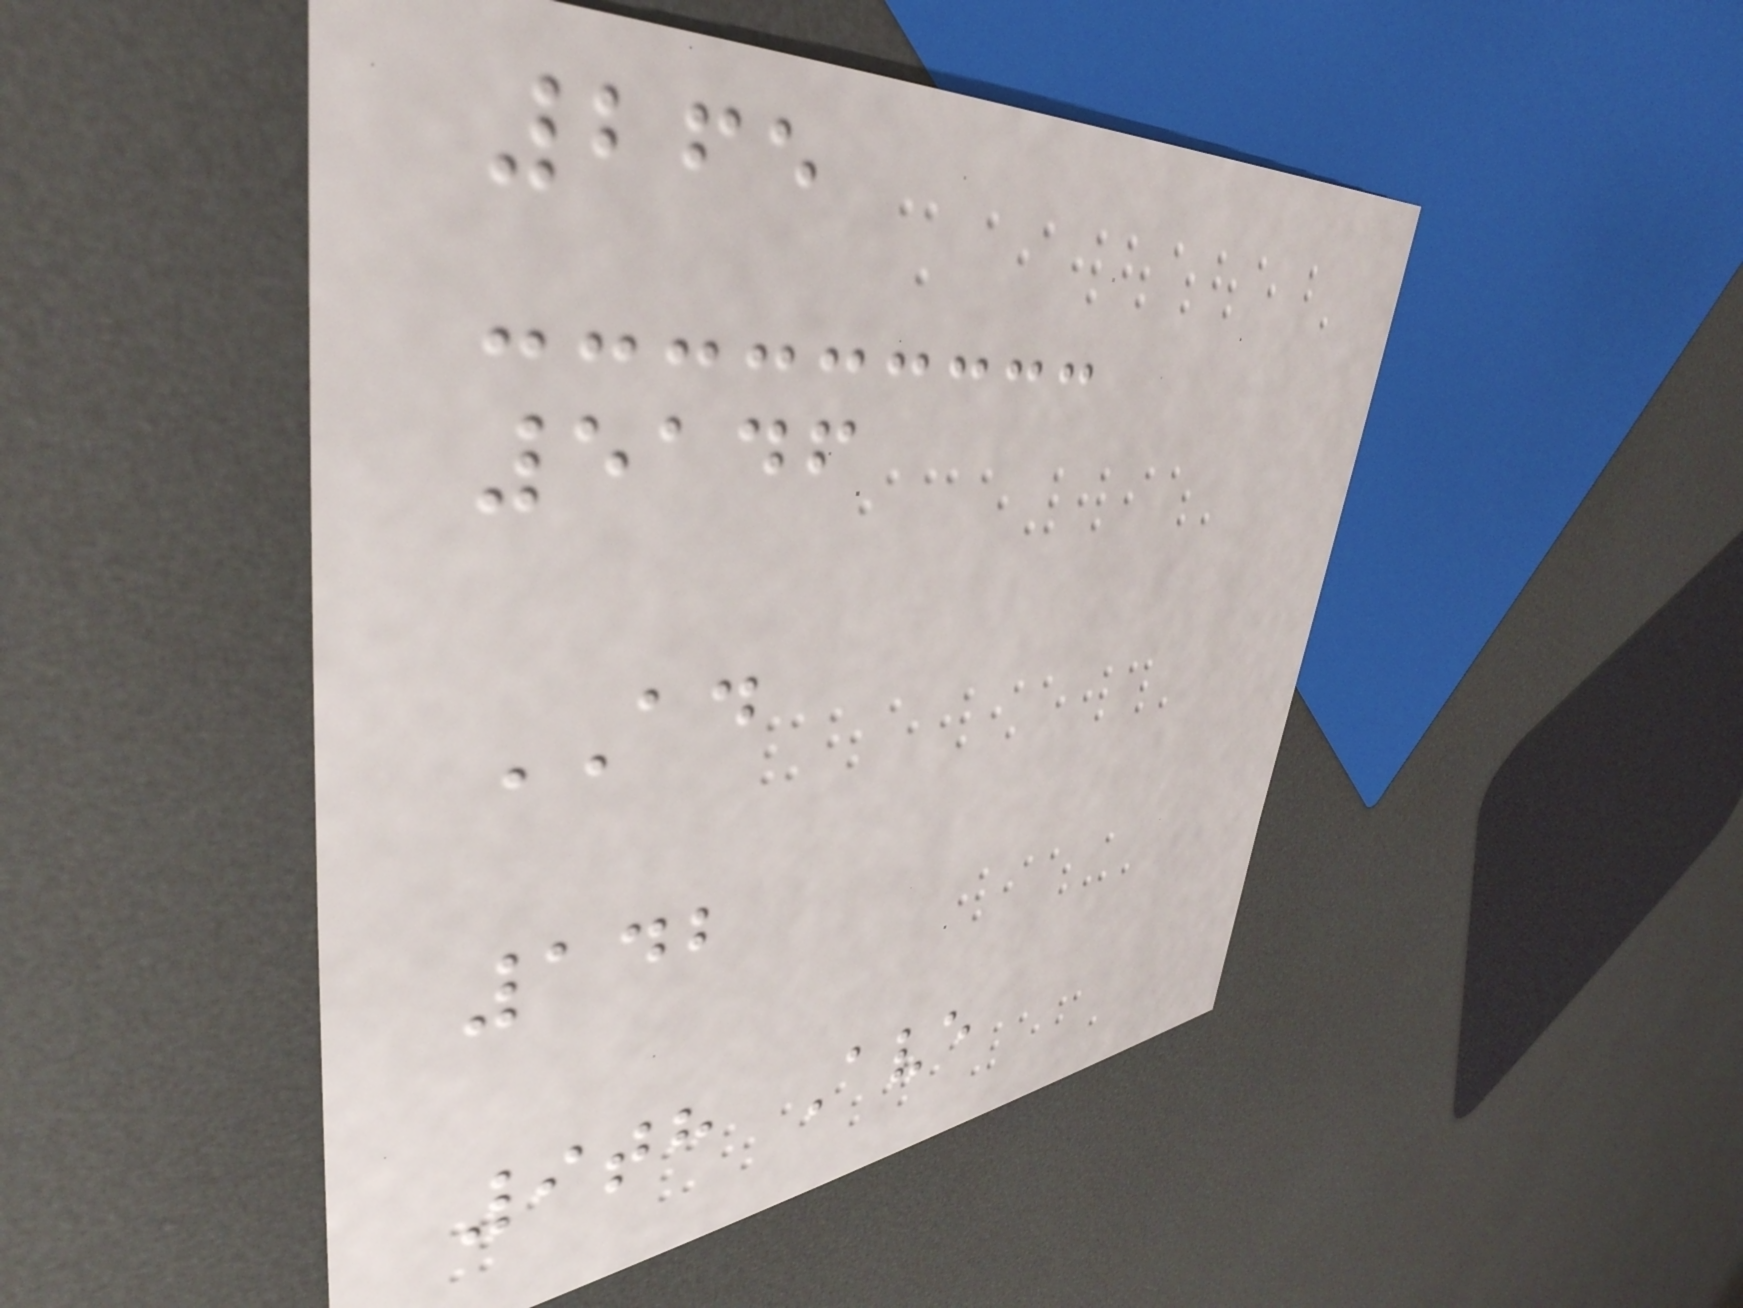265
5146
AD
142
9th Ave
